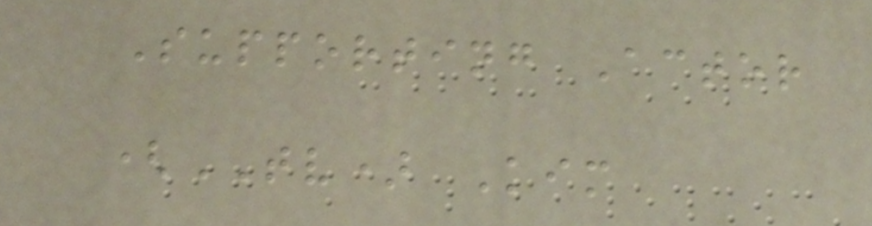Supporting Actor
(TV) Kim
